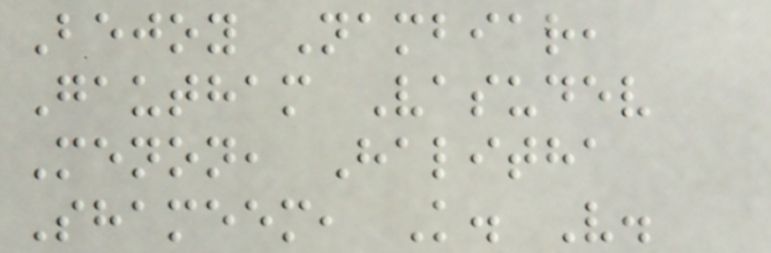Bejoy Nambiar,
Gautham Vasudev
Menon, Halitha
Shameem, K. V.
